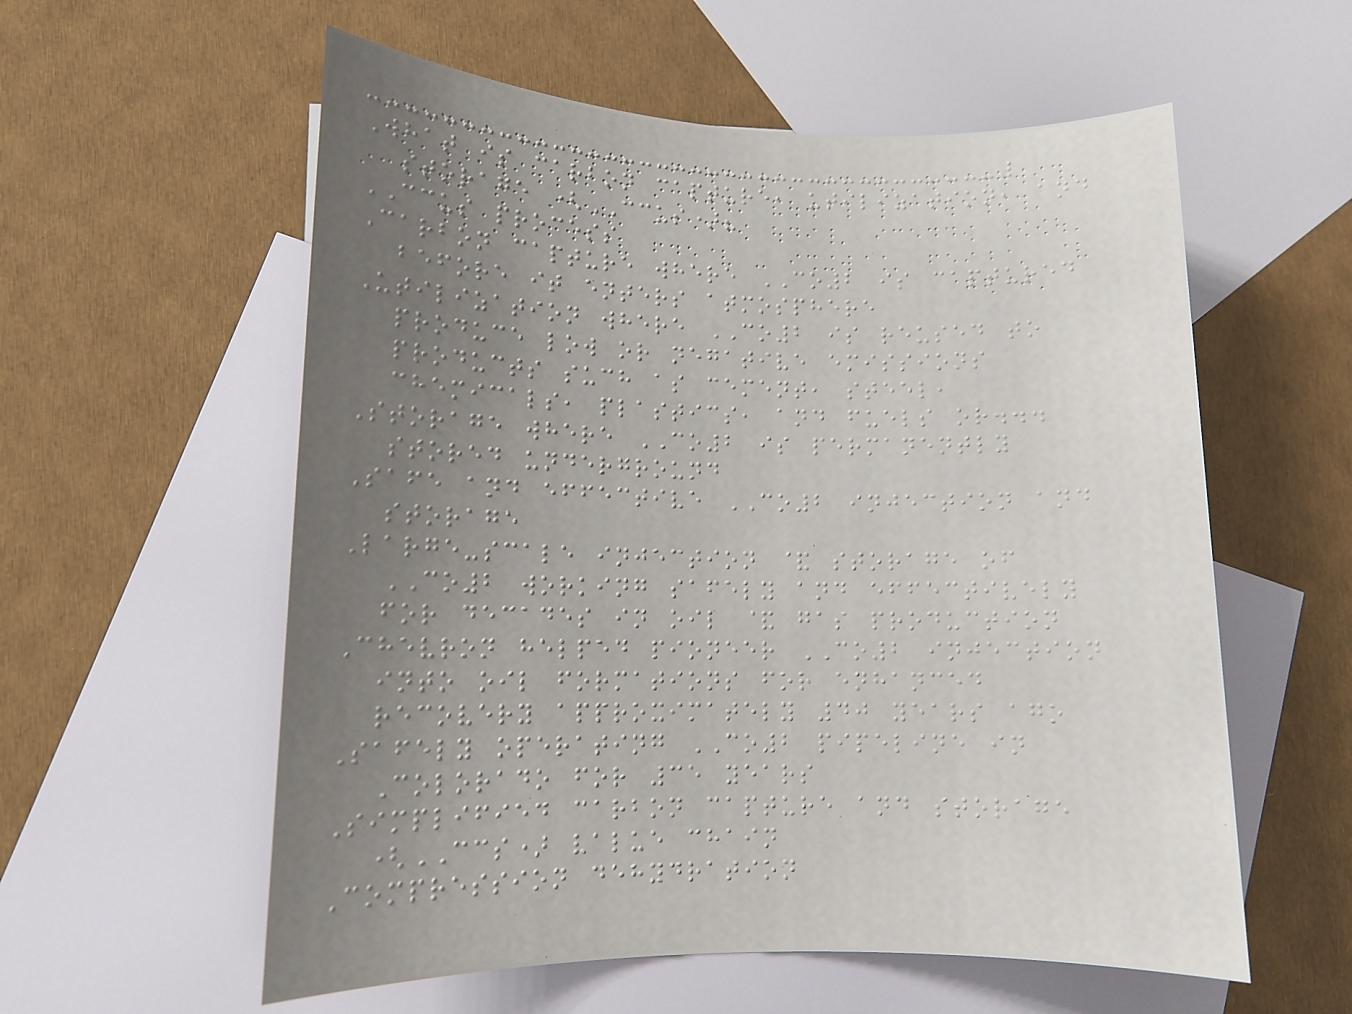What is carbon capture, utilization, and
storage (CCUS)?
CCUS process
Carbon capture where CO2 is captured
before it enters atmosphere
Utilization where CO2 is reused to
produce low or negative emissions
products such as cement, steel,
chemicals, plastics, and fuels or...
Storage where CO2 is permanently
stored underground
Safe and effective CO2 injection and
storage
Large-scale injection & storage of
CO2 working safely and effectively
for decades in oil & gas production
Chevron helped pioneer CO2 injection
into oil formations for enhanced
recovery approximately 40 years ago
Safely operating CO2 pipeline in
Colorado for 35 years
Simplified carbon capture and storage
(CCS) value chain
Compression dehydration
